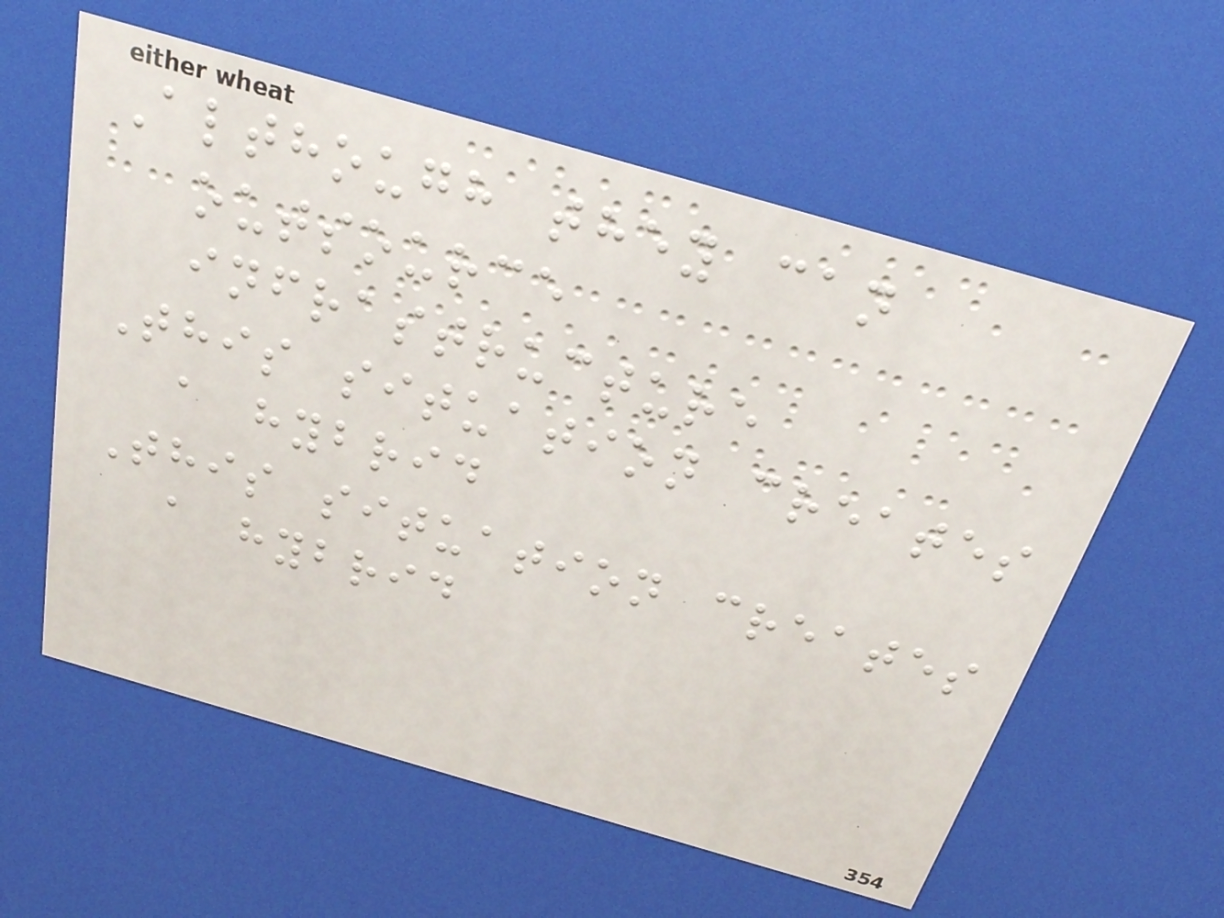Although they can
outsource
infrastructure
This situation creates
a hybrid
This situation creates
a hybrid
